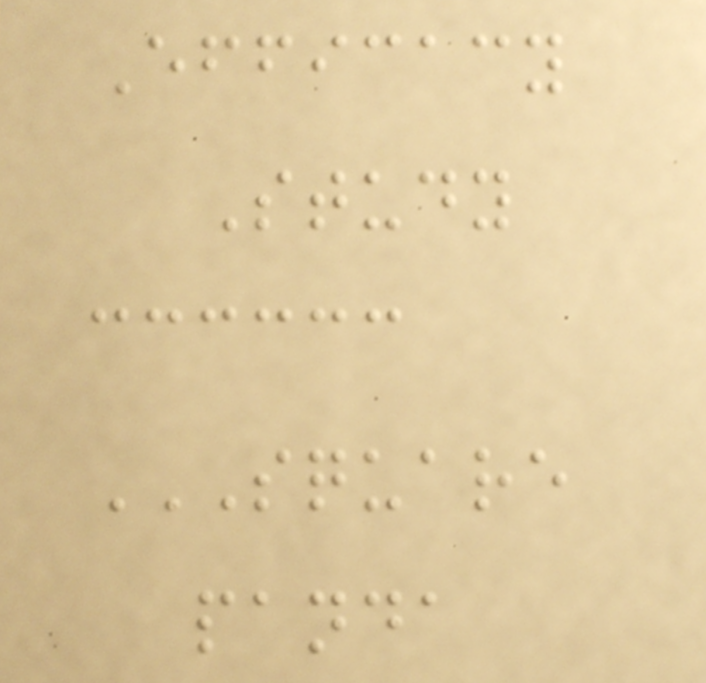Efficacy
Study
SQUARE
PANDA
